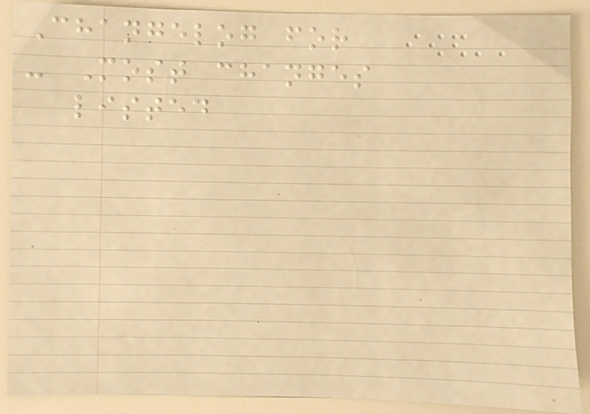Changelog for
- Most changes
listed
